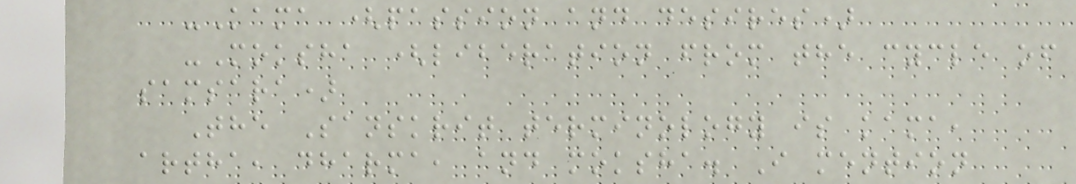-Kama (passion and desires)
-Moksha (liberation from the cycle of
samsara)
The Sanskrit terminology is kama,
artha, dharma, and moksha. I mention
